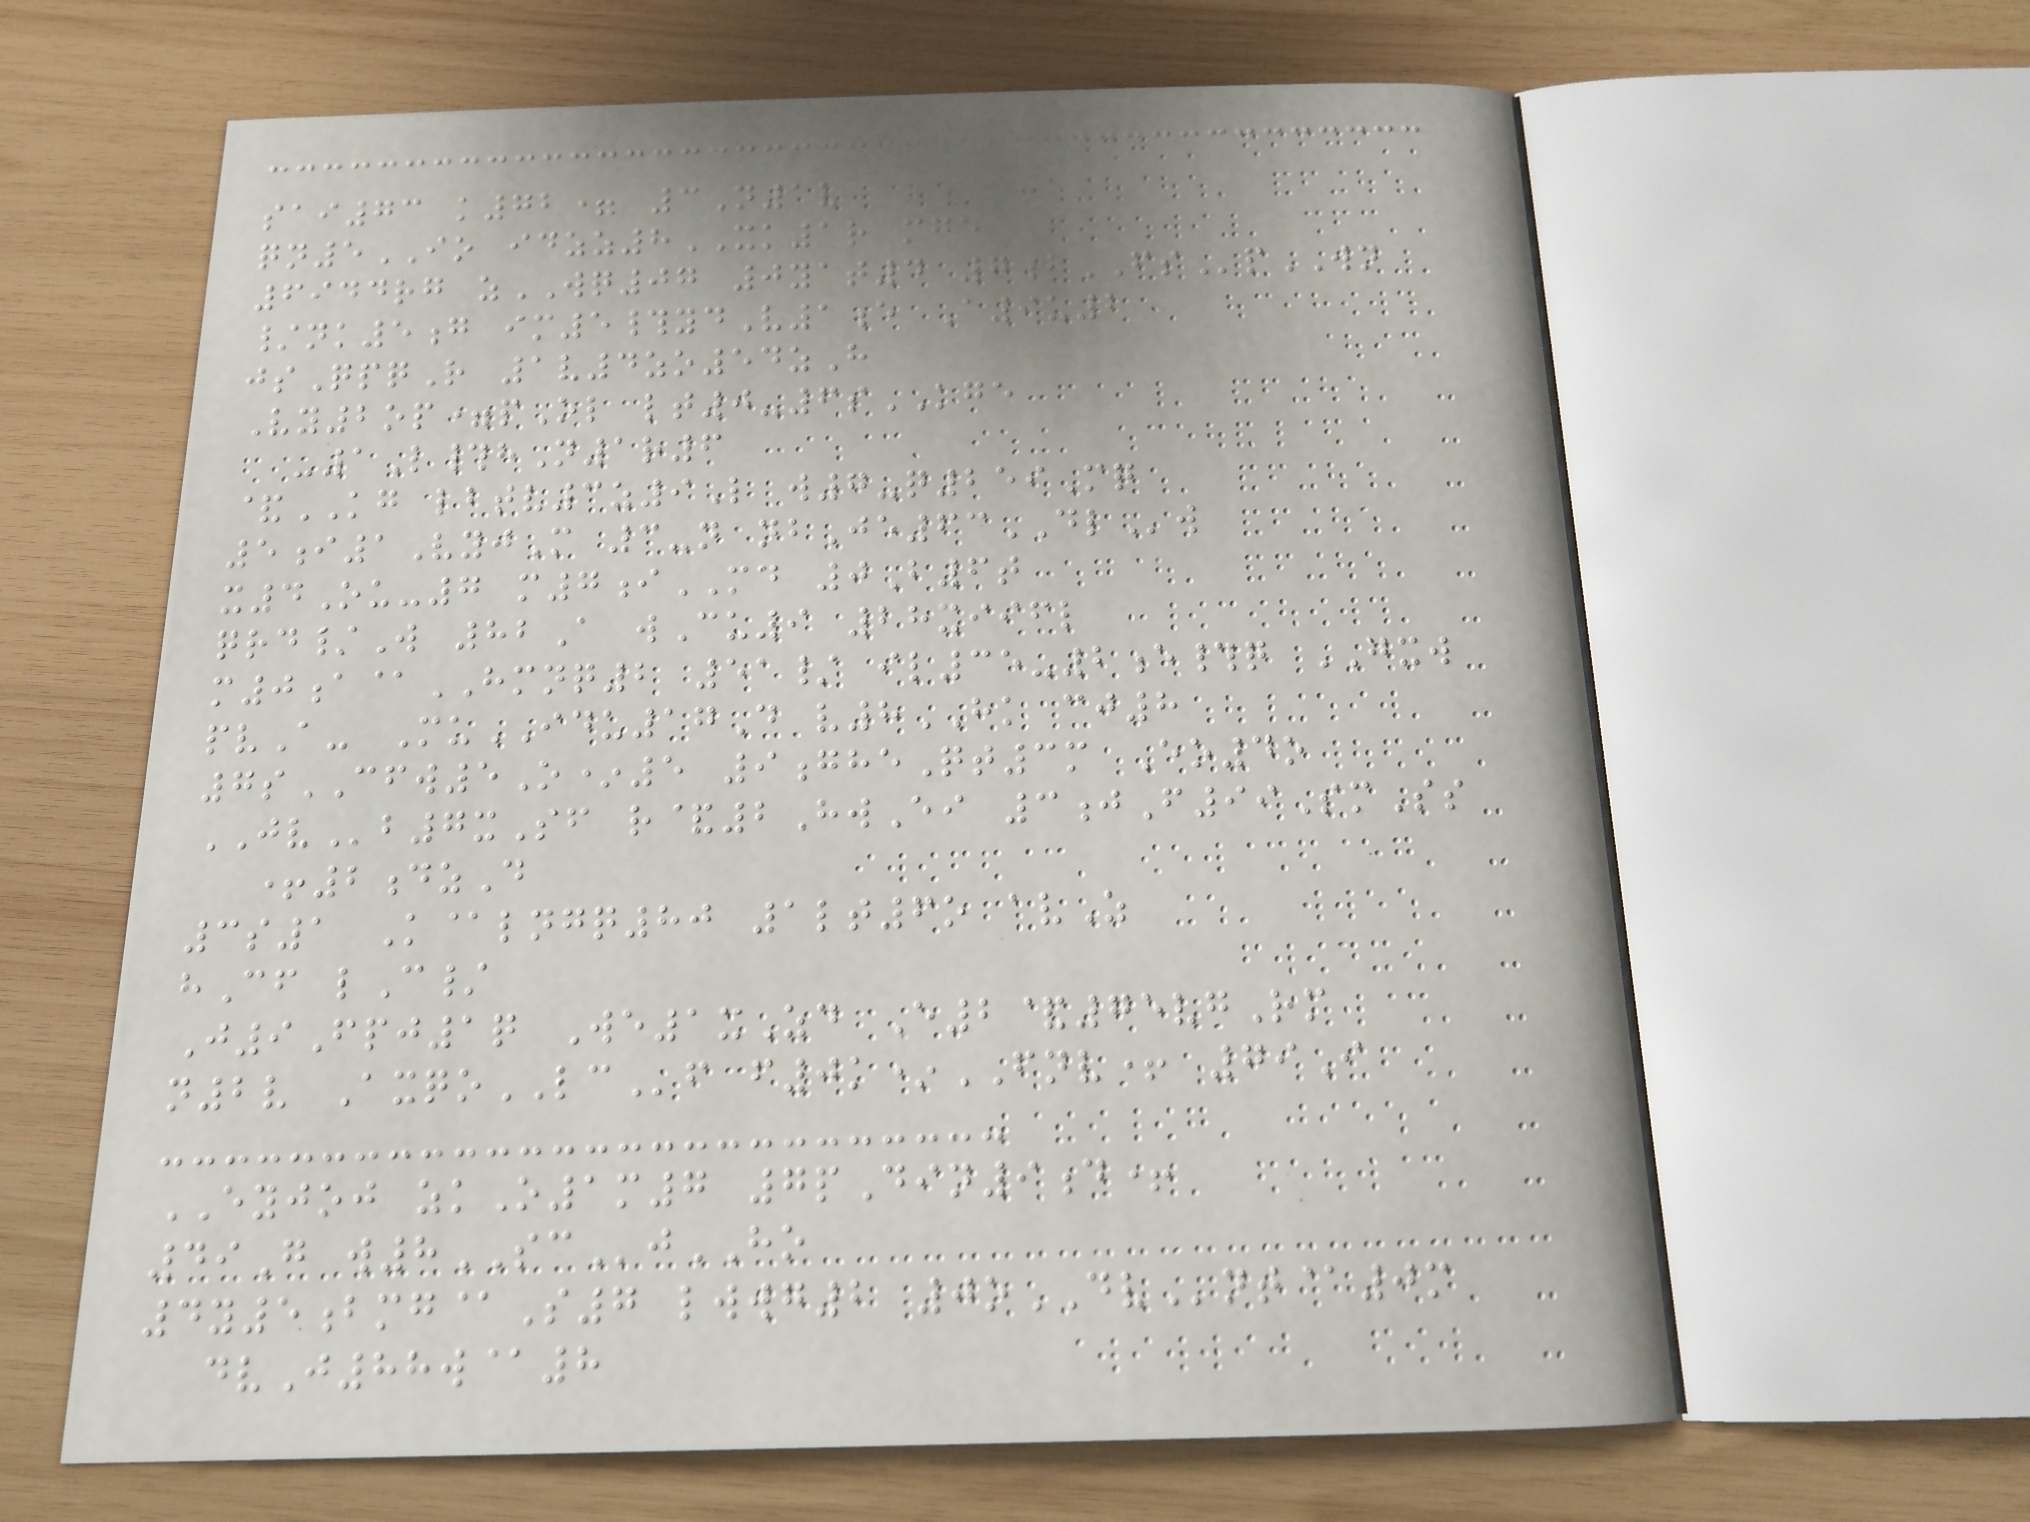sai73 k72= 3N1v
qn5IO idzz8XK1r mge
6944rg zWQ07 0yat4 7bFSpWN
/nk5g im5#ydV1e A9u2
jsQpqR 1v4zo54zH
Vy2op=pOl lt0-6sKGE
-1L#hN1r6
&KG lbtv3z9L w7-q259Mq
5i1VyjM 3-n nbJe63DLw
x4Ou-7 m7iMD 0B6t
qrd/W 82A wCu9 28xiifl
m0a@HMNQ2 51/ il35-2e#q GXW
pvA- MuIDU17D v8HK cj8
7sCFW5O*5 9gheQt3m Eo4o
JVb7xSf r&2HwEi 3jF99SmSs
+2dzD
3s1 K@lngq80 1lt6o avZ
hCf lC/
J9Fpj1q We1xZd E2&75vgRm
n2v AxqoLCf f0k*FNV+ 79I
EYJOJ zkO1m7 7pDin9d+
49G w8SCjHO
4y5bmg@S7 lwwg2 0oDVnt@0m
dvJ88w@8
